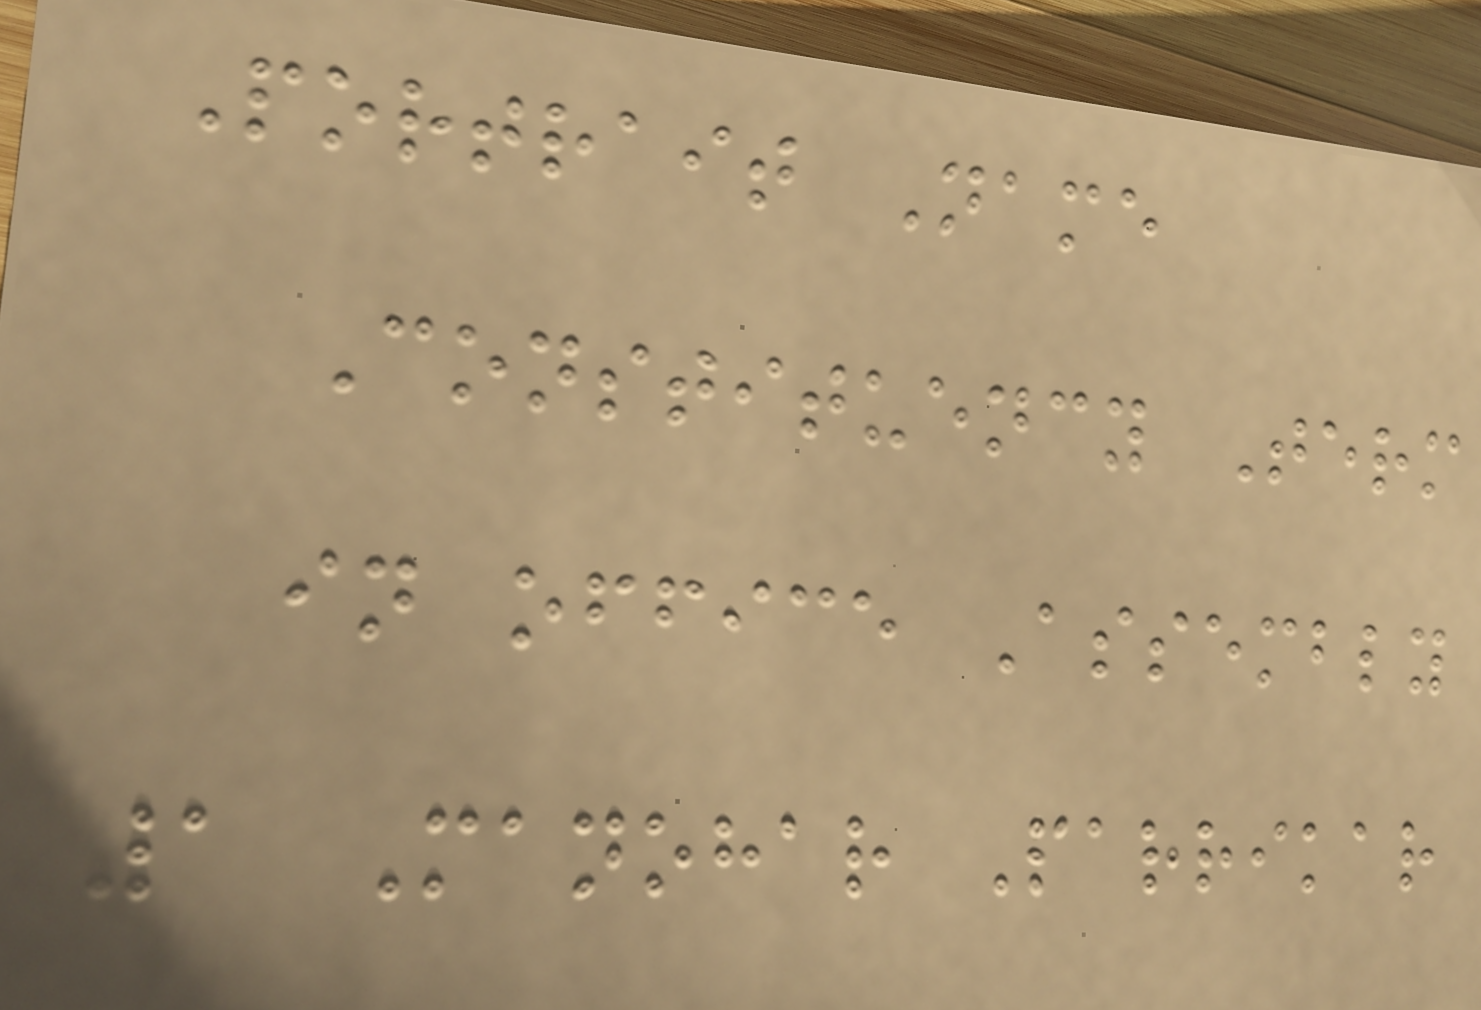Portrait Name
Constituency Term
in office Assembly
1 Manohar Parrikar
